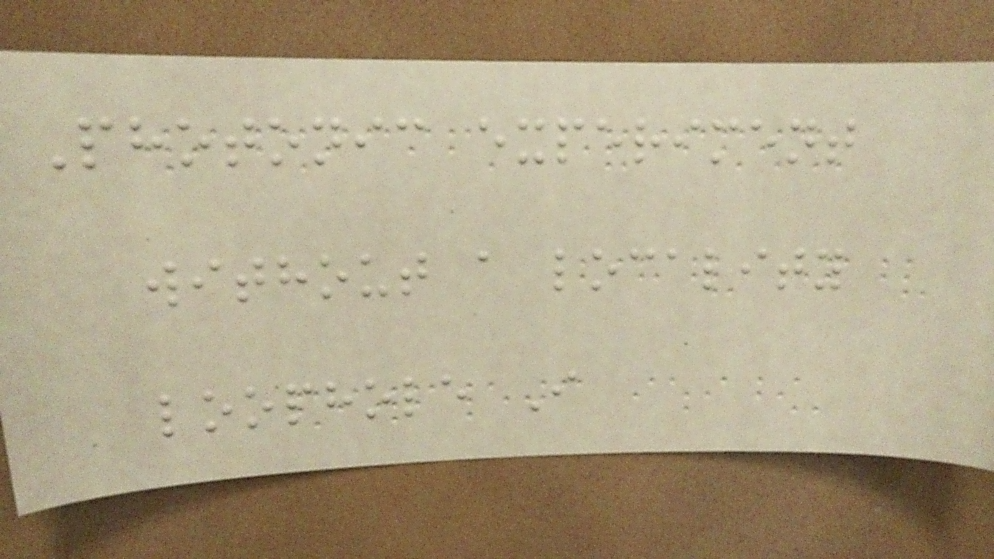Photonic experiment
without a locality
loophole I
